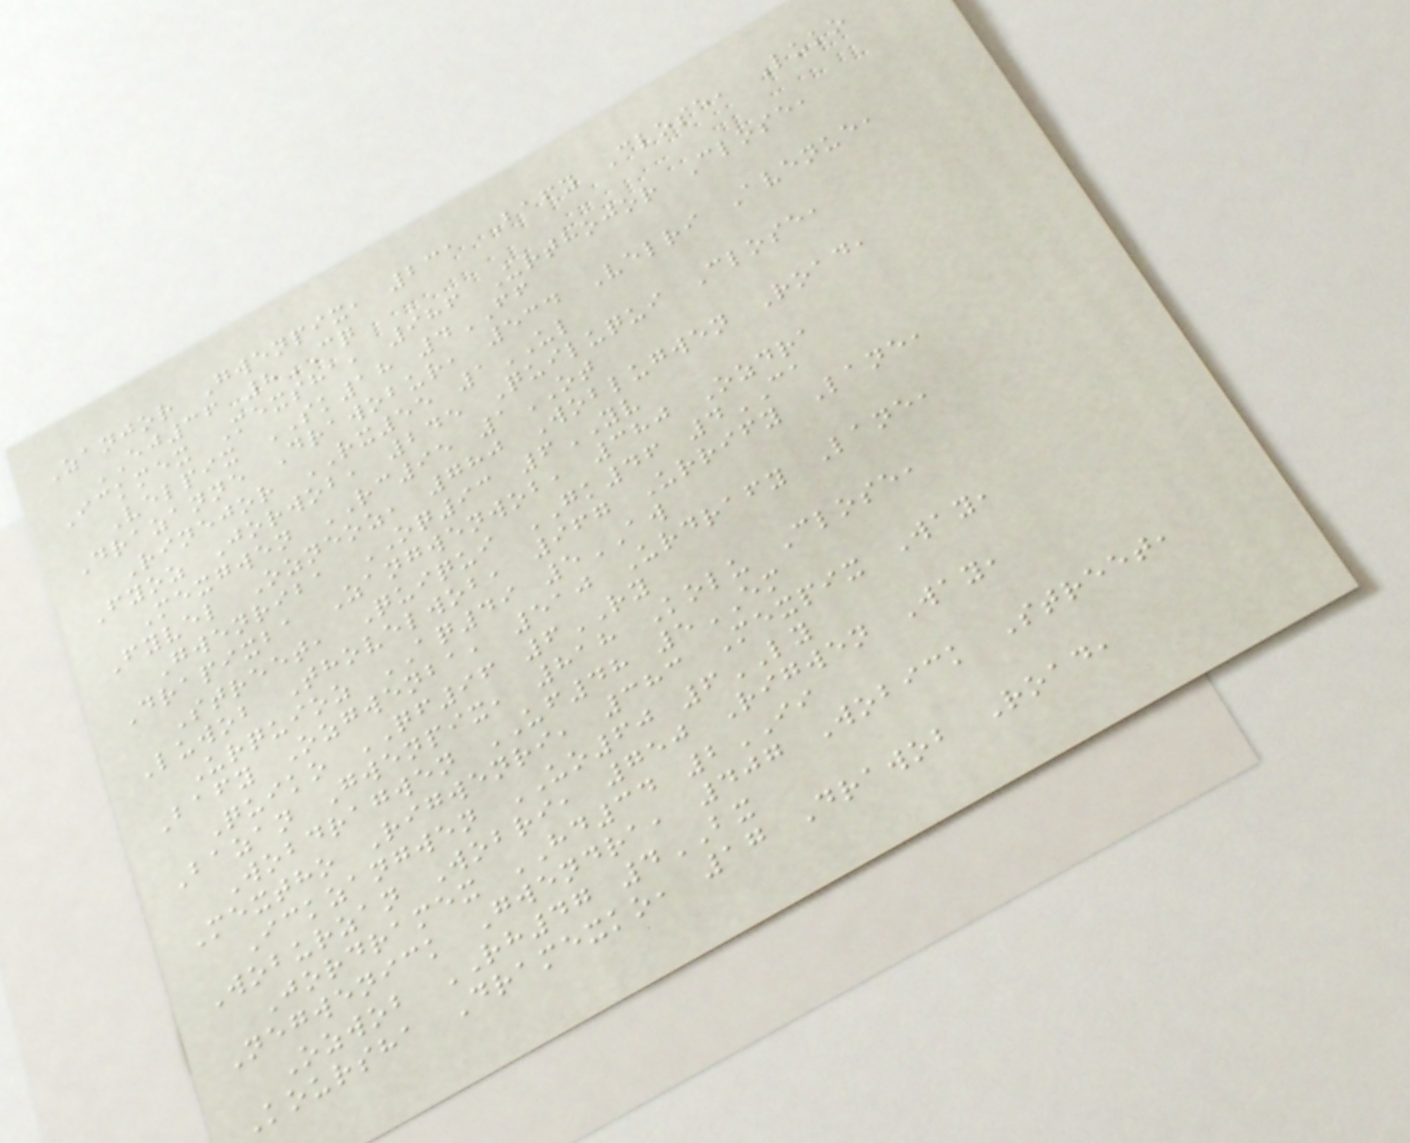Zanjor Gwenpix, 231 Bafy Close, Luko
EJ36 8CQ
Ickmex Mexsha, 986 Urthojor Close,
Velpix SK18 4FF
Drazanne Drawobur, 534 Velri Avenue,
Rinejor RX55 1UL
Fyoz Jorwob, 245 Quiluqui Close,
Mexgwen RC95 1OT
Fyvel Ozneoz, 780 Woblugwen Road,
Gwenriba OQ93 6YV
Drapixba Zangwenwob, 380 Ozdra
Street, Quiqui GK46 4CA
Luwob Thovelwob, 967 Urrify Lane,
Urquioz AQ49 5AW
Bafy Ozgwenba, 510 Urdrafy Lane,
Quiko QF96 6RY
Bazan Gwenpix, 818 Kolu Close,
Wobdragwen UF48 5EM
Mextho Rigwenri, 383 Mexpix Way,
Ickzangwen UO60 6LY
Woburzan Wobri, 750 Rigwen Way,
Jordramex HD34 2II
Negwenick Gwendra, 407 Wobick Street,
Ozwob RH47 4BX
Koursha Dramexko, 17 Drawob Road,
